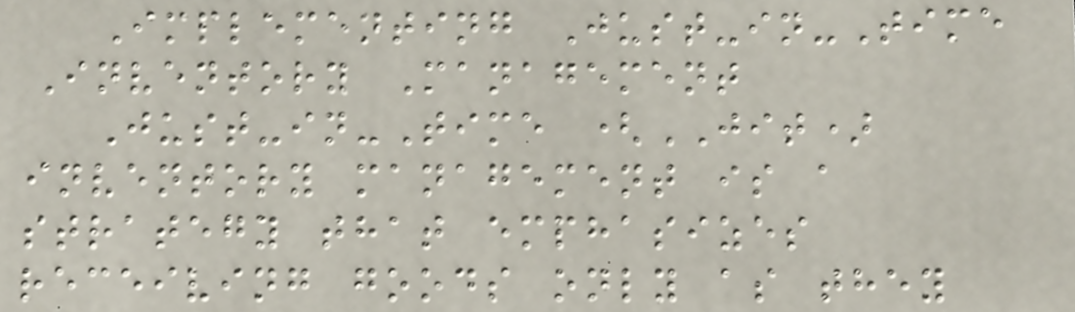Implementing Just-in-Time
Inventory Management
Just-in-Time (JIT)
inventory management is a
strategy that emphasizes
receiving goods only as they
